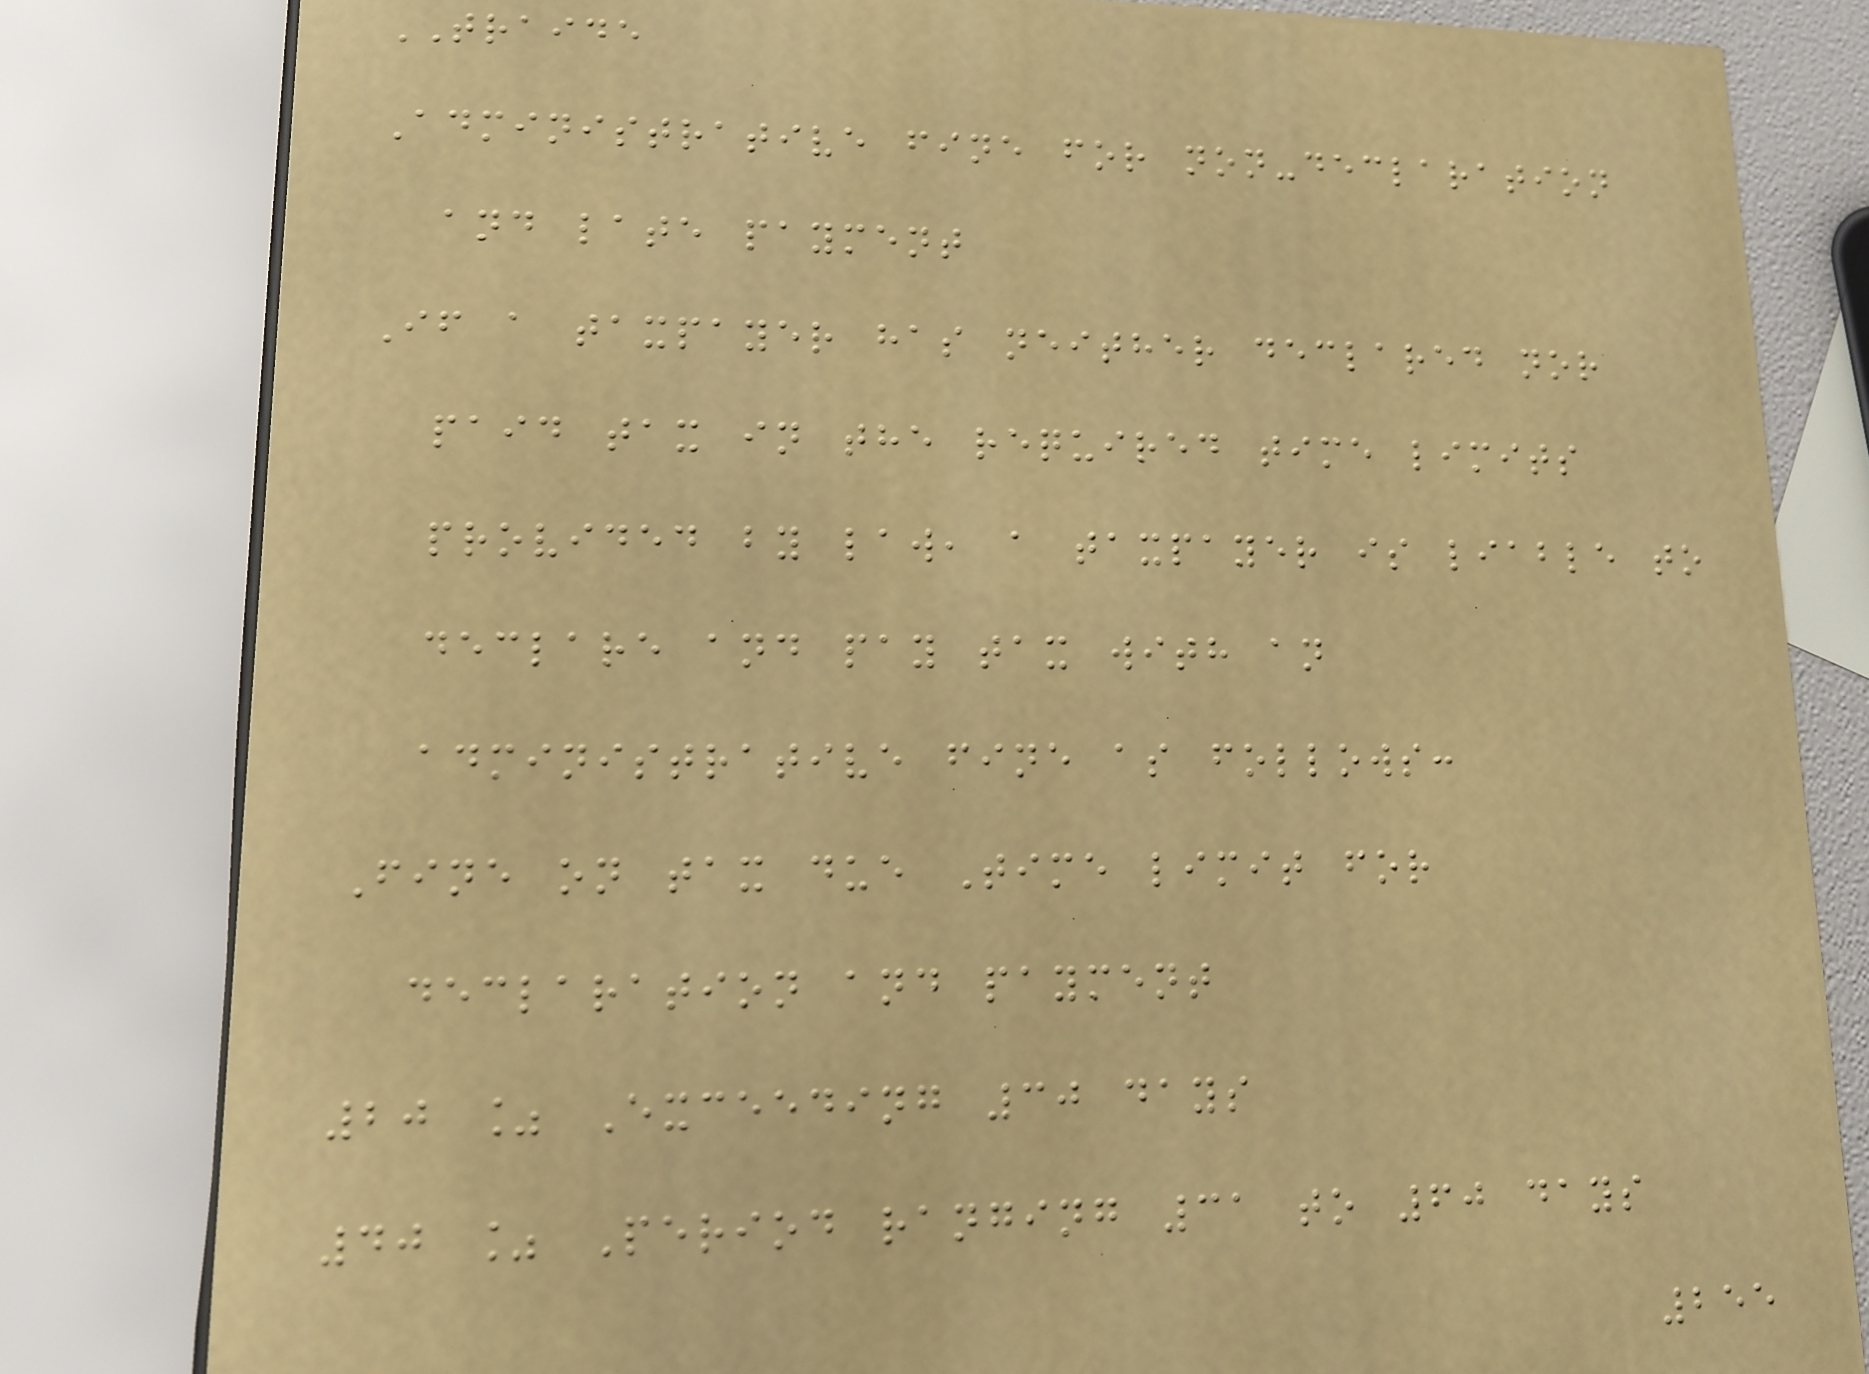TRAIDE
Administrative fine for non-declaration
and late payment
If a taxpayer has neither declared nor
paid tax in the required time limits
provided by law, a taxpayer is liable to
declare and pay tax with an
administrative fine as follows:
Fine on tax due Time limit for
declaration and payment
20 % Exceeding 30 days
40 % Period ranging 31 to 60 days
255
